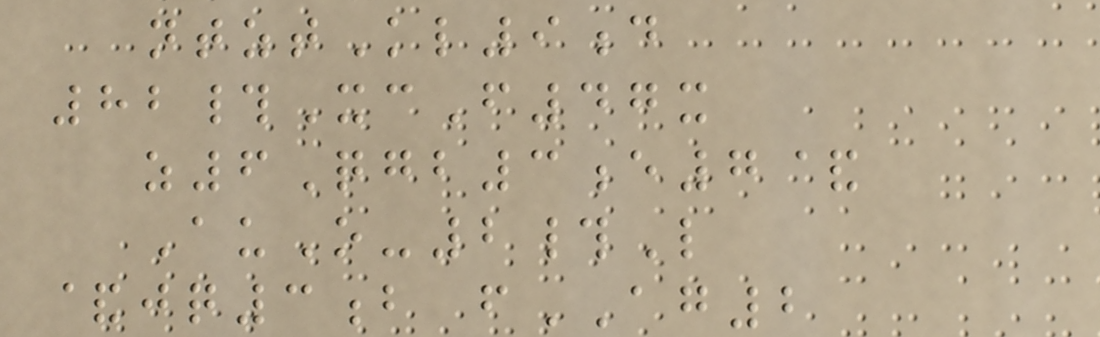ntztKl9d
82#XcF47x
z6Qgb3e7&
AuO-2#L
&jq3b fAG2
